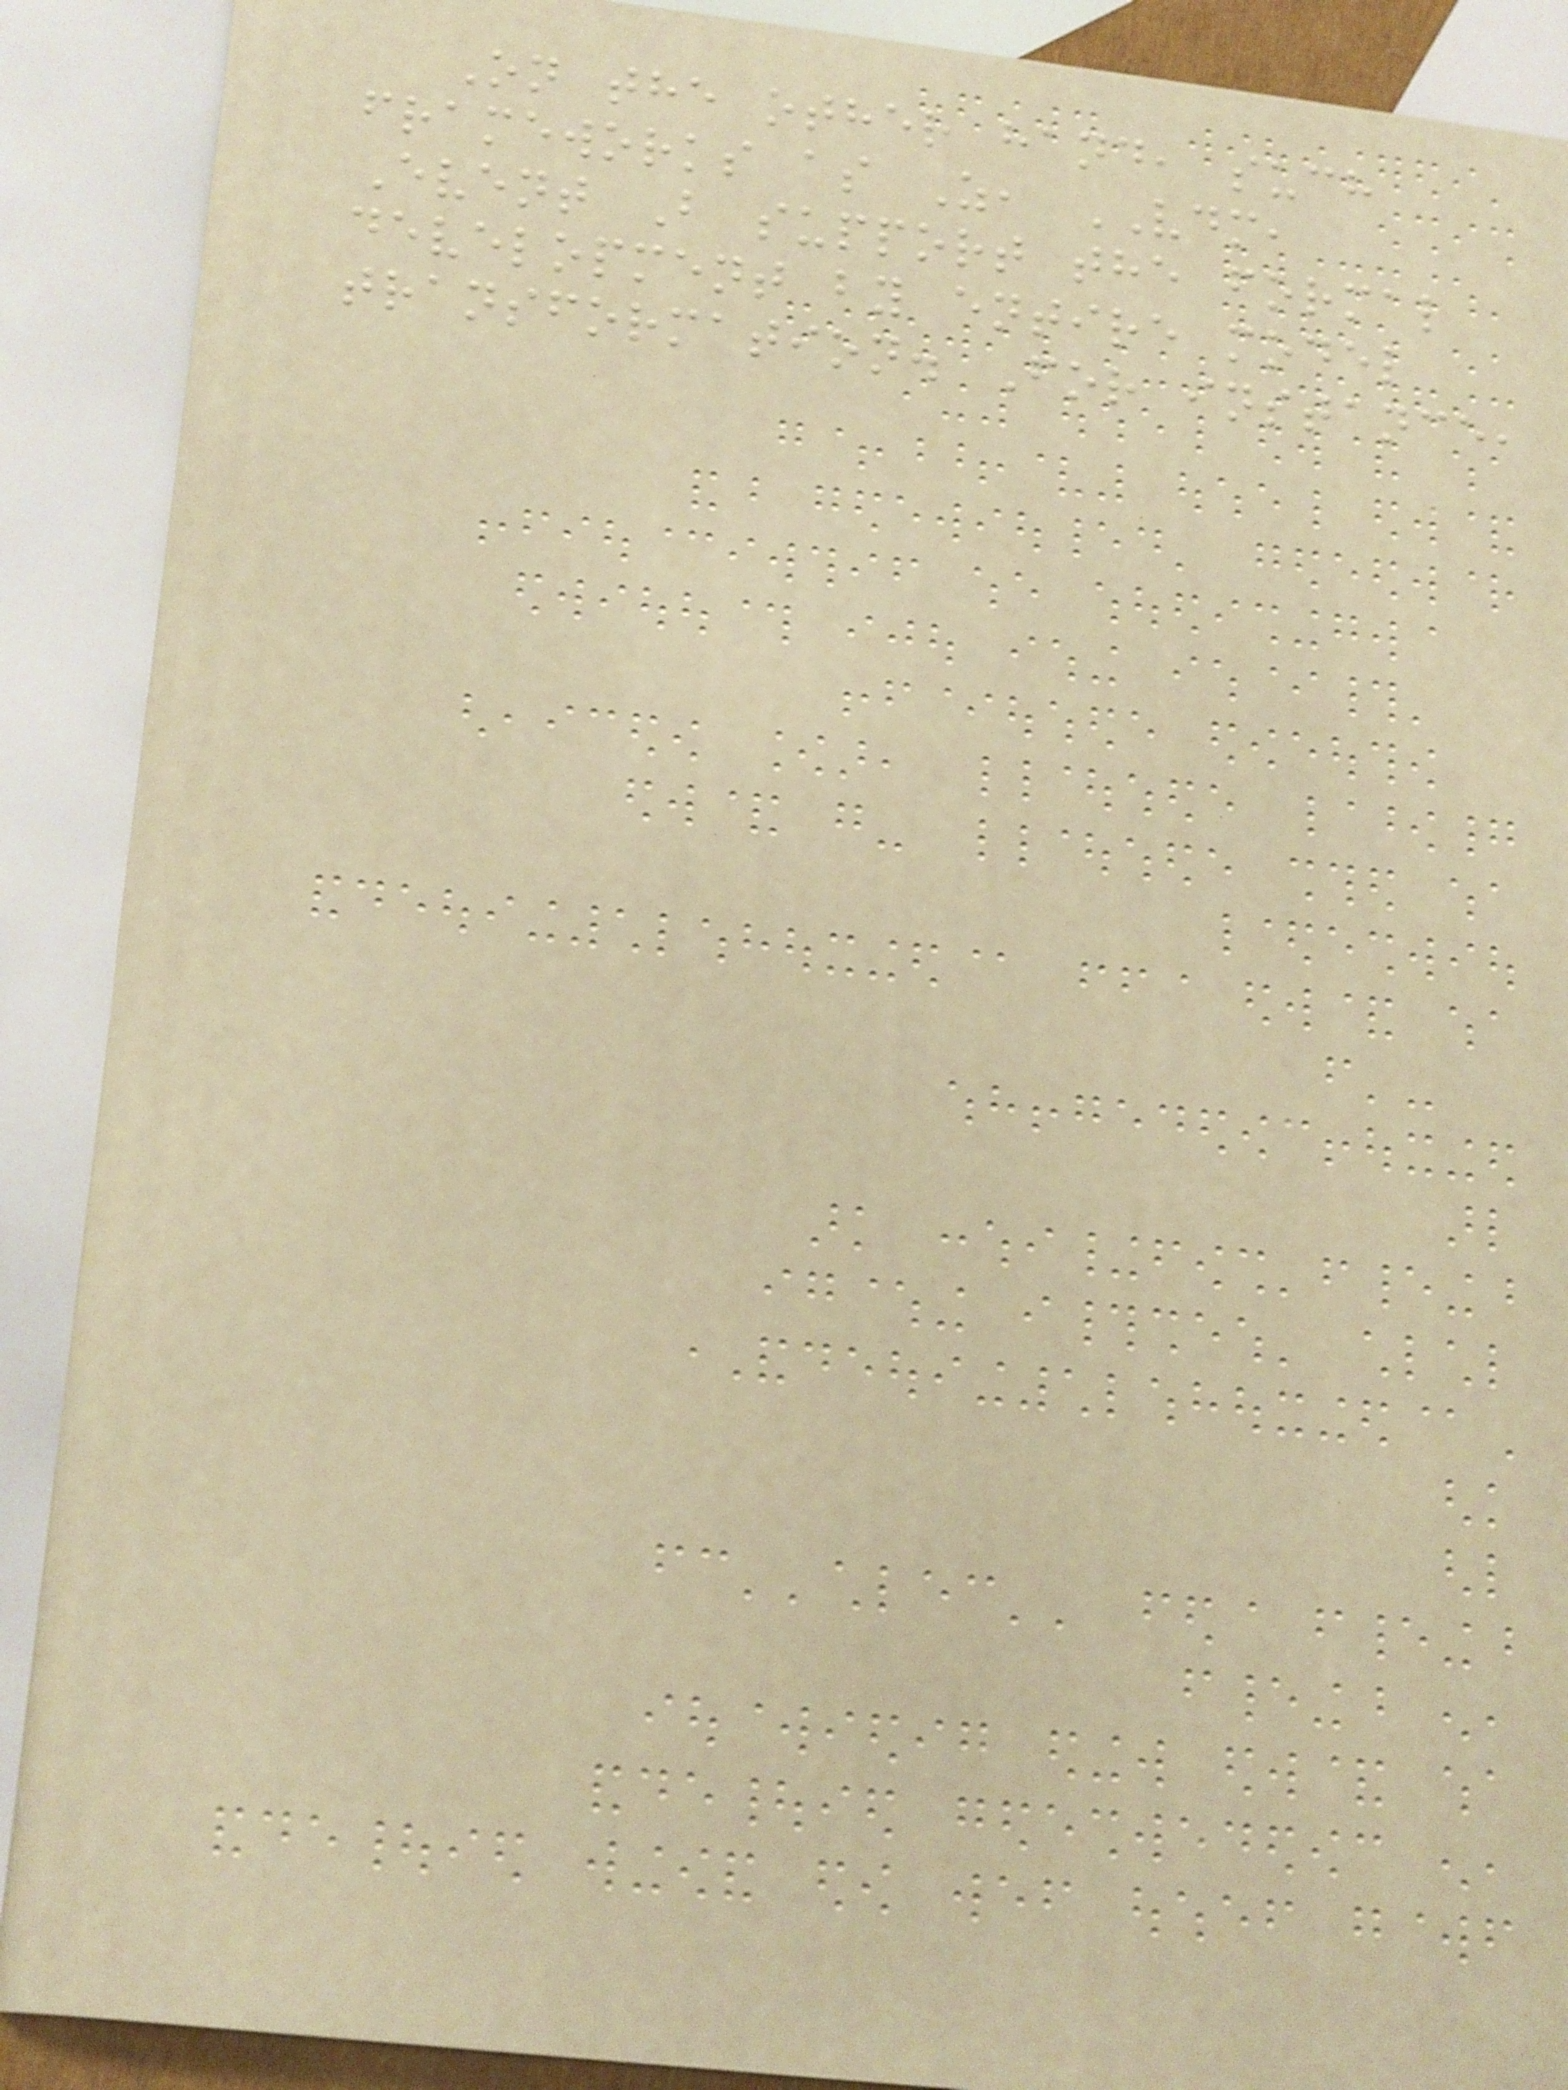On the other hand, such
frameworks as Z, VDM,
Event B support the formal
development by entire model
transformation. For instance,
